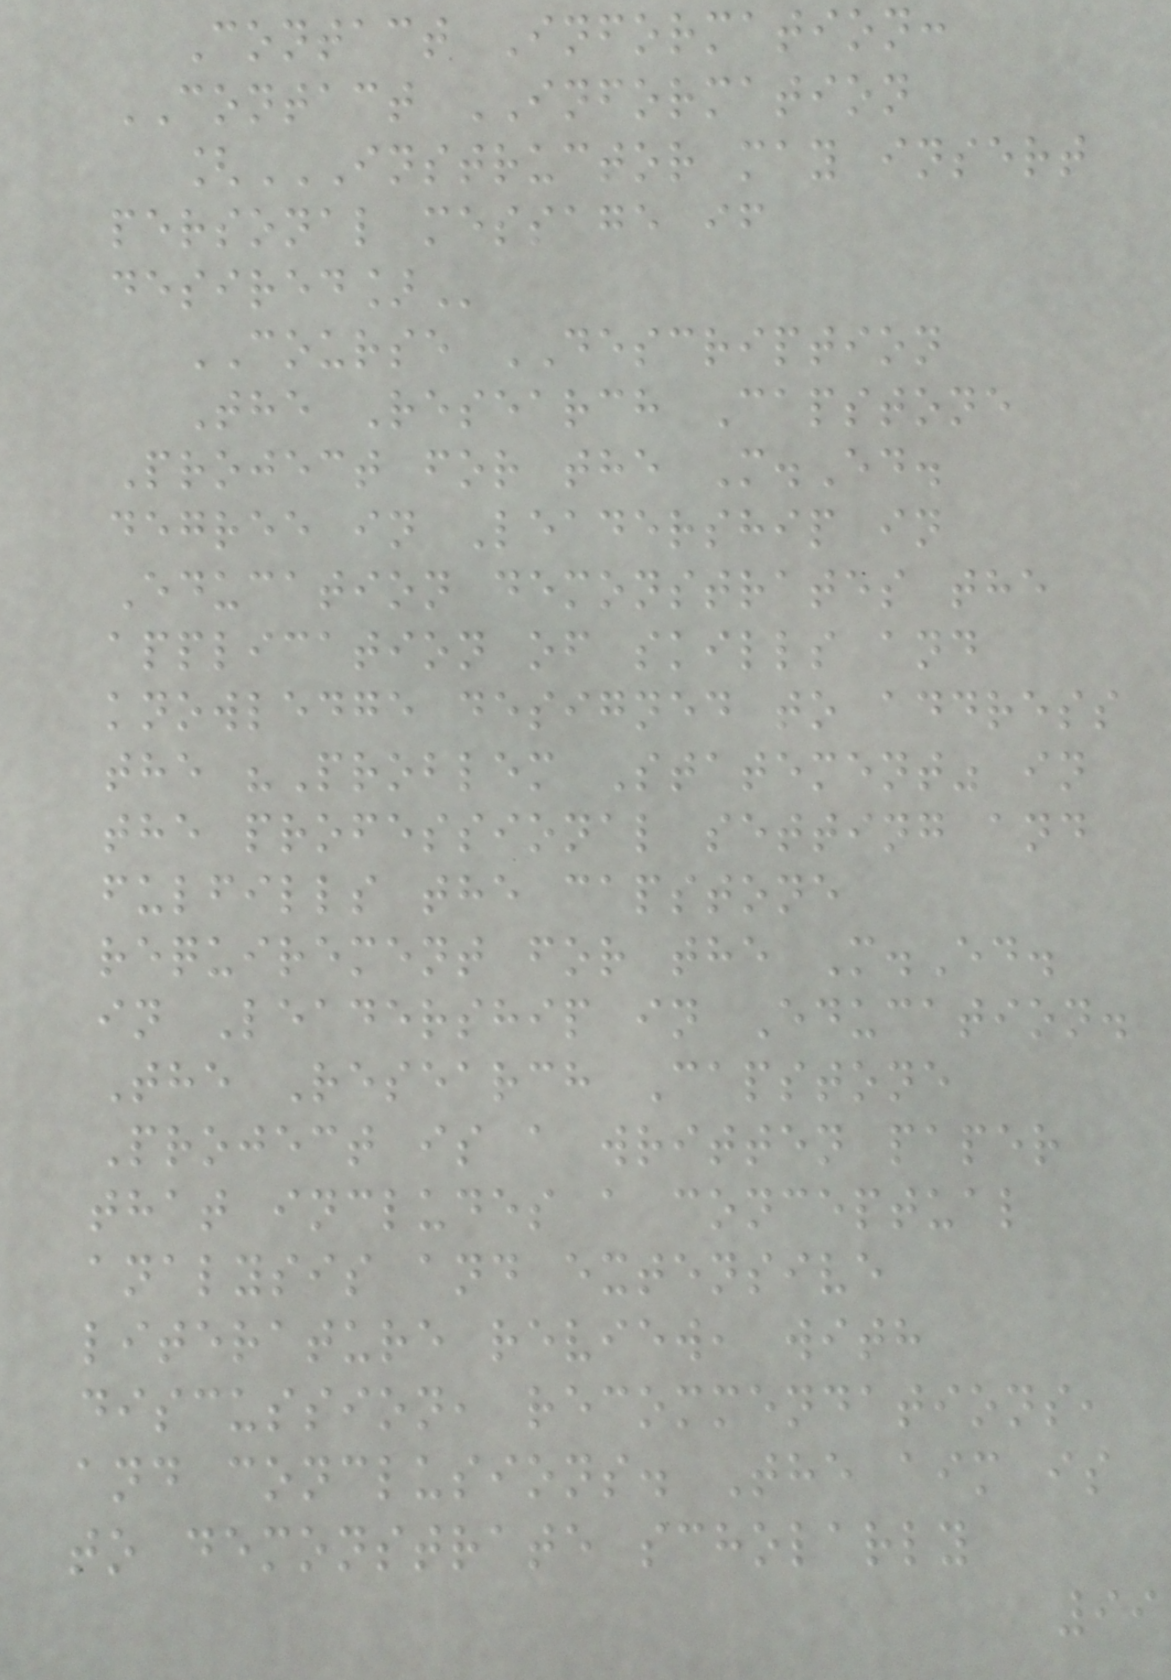Contact Information:
CONTACT INFORMATION
[INSTRUCTOR MAY INSERT
PERSONAL MESSAGE IF
DESIRED]
COURSE DESCRIPTION
The Research Capstone
Project for the M.Ed.
degree in Leadership in
Education demonstrates the
application of skills and
knowledge designed to address
the "Problem Statement" in
the professional setting and
fulfills the capstone
requirement for the M.Ed.
in Leadership in Education.
The Research Capstone
Project is a written paper
that includes a conceptual
analysis and extensive
literature review, with
discussion, recommendations,
and conclusions. The aim is
to demonstrate scholarly
99
